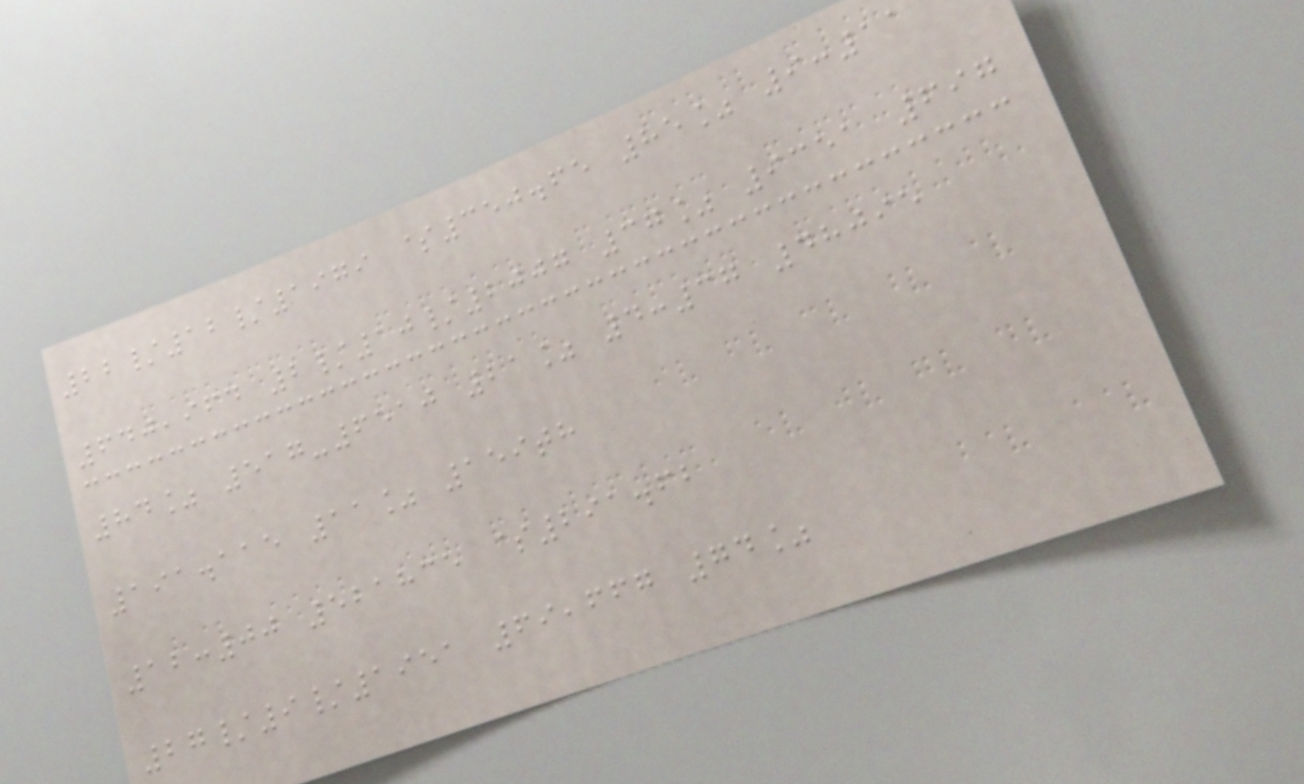22/12/1979 $350.65 85% 9:11
640,964 2/10/2007 37% 9351 697
84% 517-6510 21% 4:37 48095
191.115 11% 159th
12:00 521835 $291.62
27/9/1951 69,667 74%
